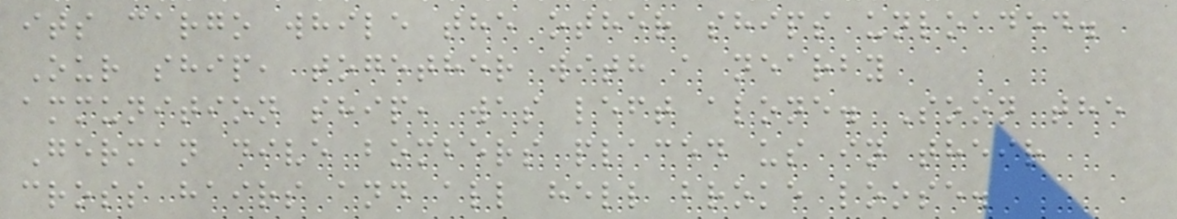its cargo while the other ships unloaded.
Our ship, together with a nearby
ammunition ship, was left alone. Soon the
German dive bombers placed us in their
cross hairs and all hell broke loose.
